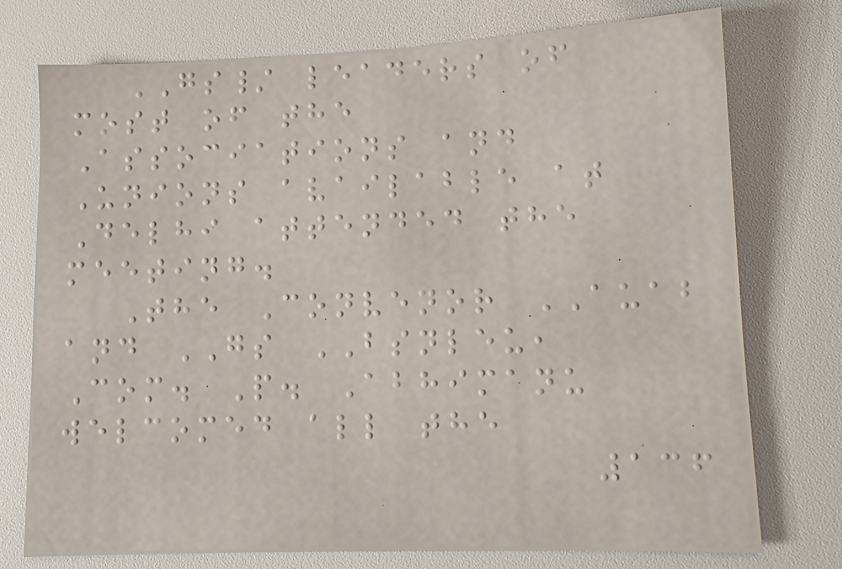GS/ leaders of
most of the
Associations and
Unions available at
Delhi attended the
meeting.
The Convenor AUAB
and GS BSNLEU,
Com. P. Abhimanu
welcomed all the
136
